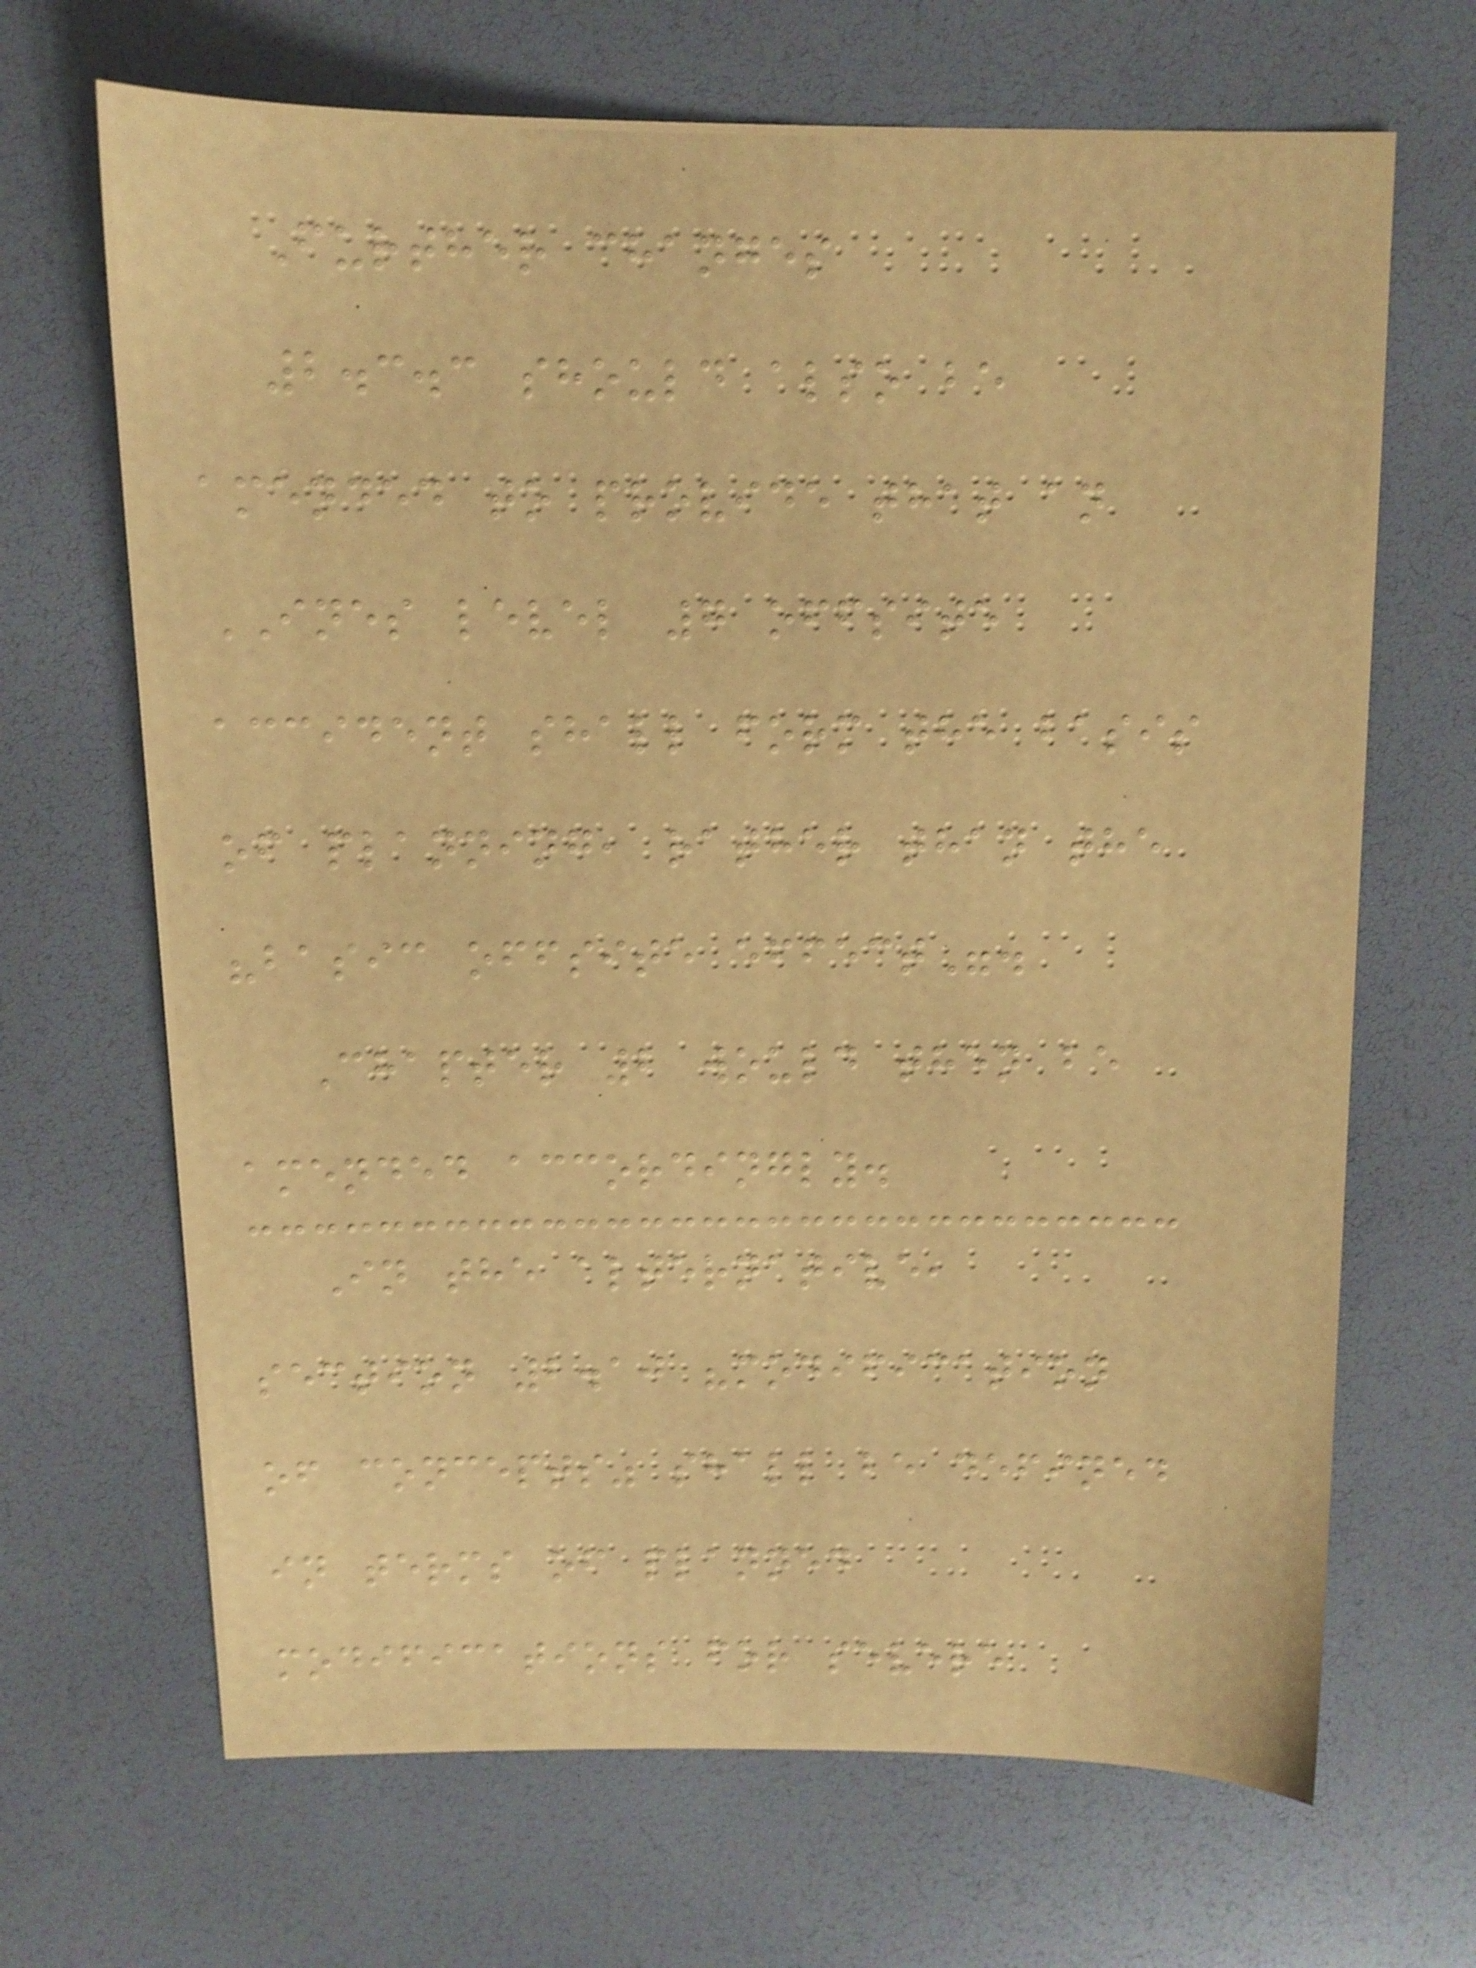Further changes
2.3.3 should also be
amended to provide that an
INES level 7 offsite
accident shall form the basis
of planning, rather than the
"basic offsite effect".
Chapter 2 would then be
amended accordingly.
In the alternative,
section 2.10 "modification
of concepts" shall be defined
in terms of planned
modifications for severe
